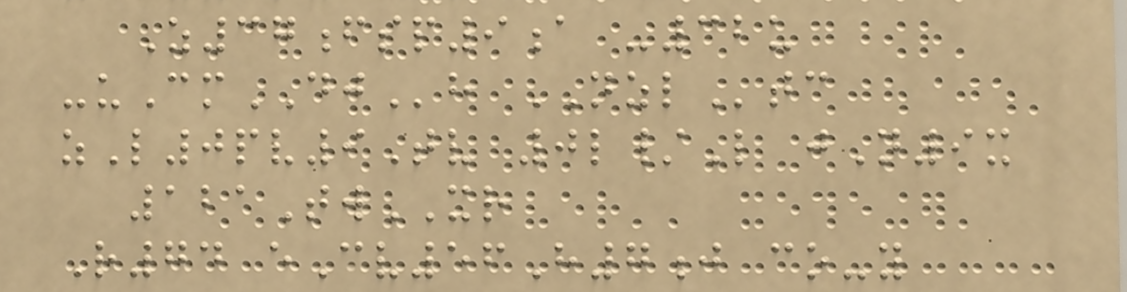Z37fsp9a -32u
-uCmDJh NZLtc
zL0pv9Tv 0l/L jN9x
121TwXR
R74 eCv56H7j co-y
